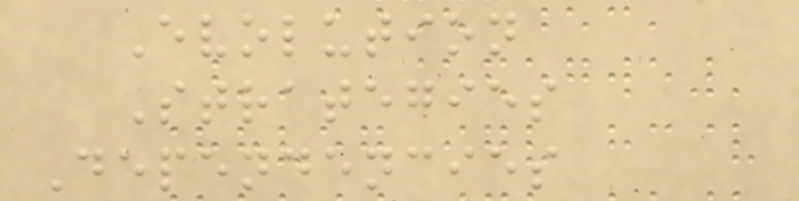Evolution
Strategies
Dependencies
